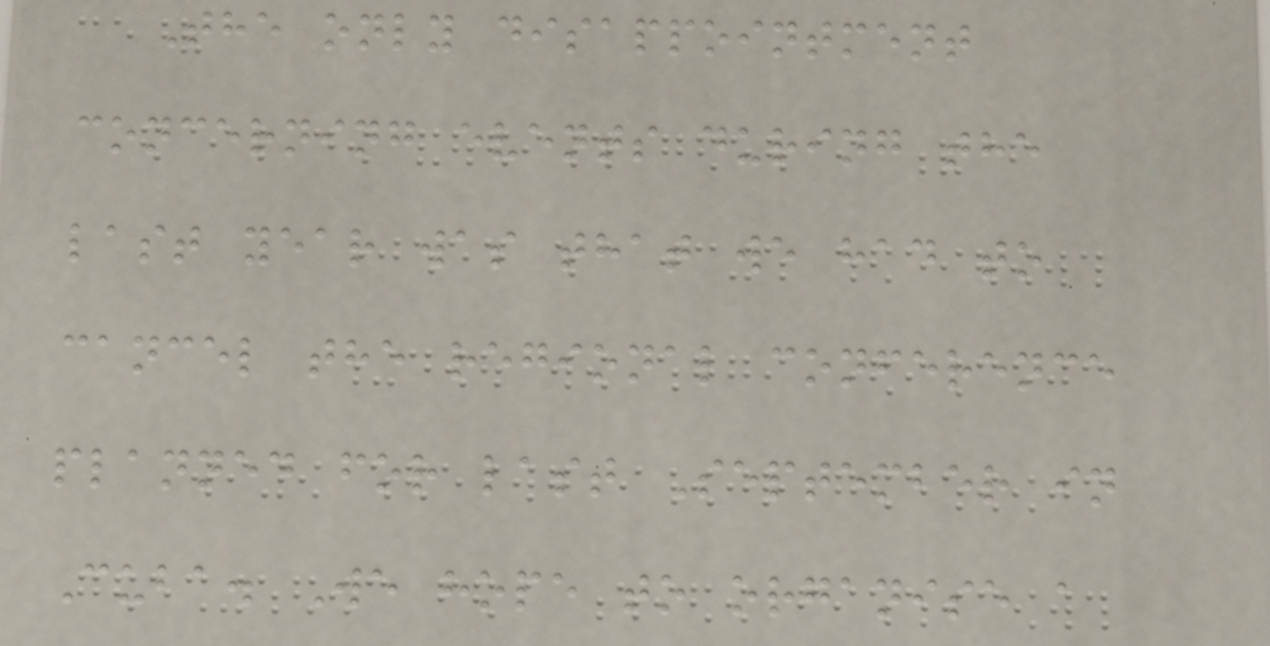The only disappointment
concerning events during the
last year was that we had to
cancel the regional conference
planned for last September in
Cuba. We hope to organise a
